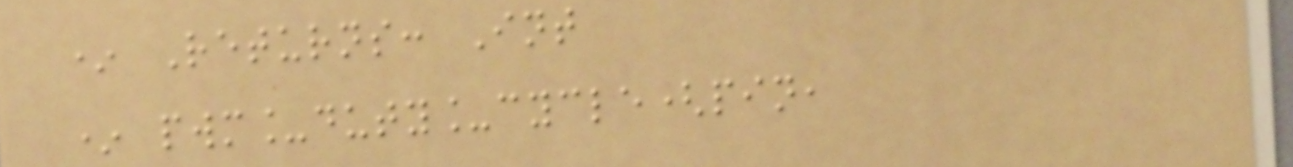* Returns: Int
* pwm_duty_cycle(pin,
